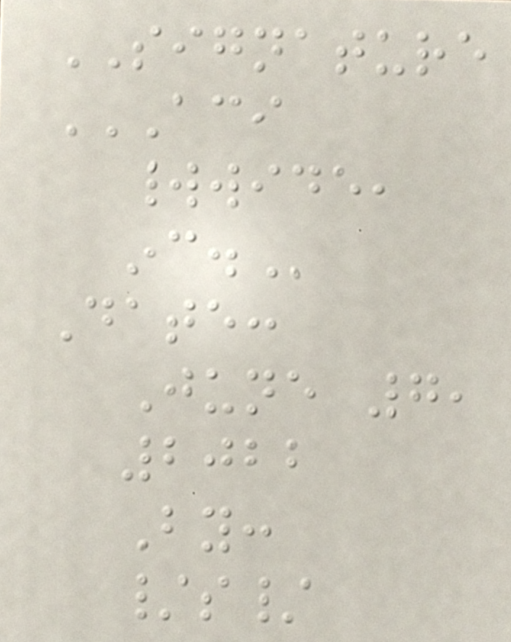SIGNATURE
ACI
WORLDWIDE,
INC.
Date:
June 7,
2022
By:
/s/
